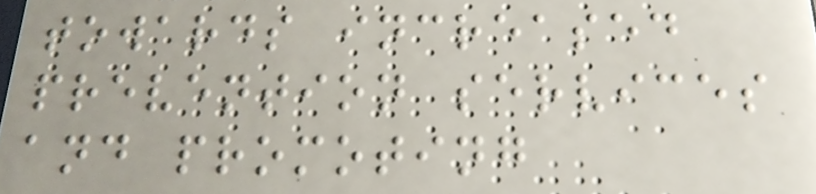towards increased
prevention services
and promoting
